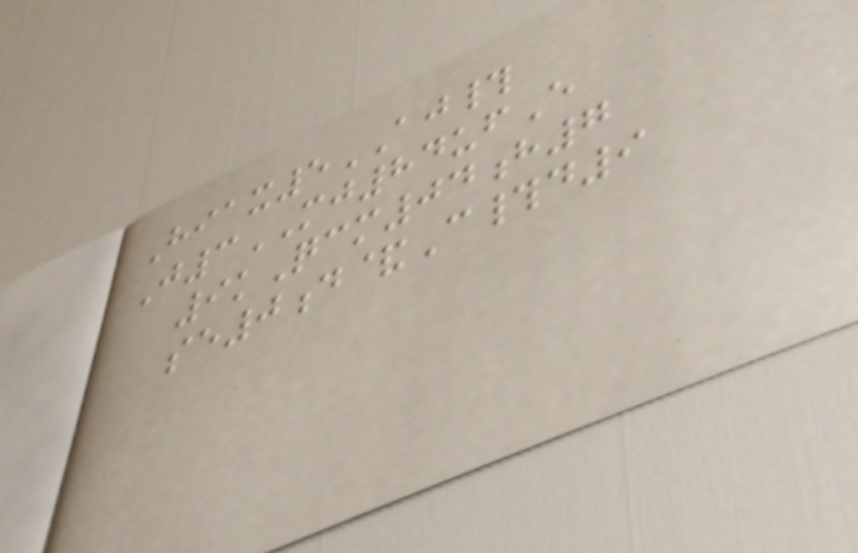Hiax5AJ#
J3MJ84ufE
9kQcm04h7
se0d&C#d9
